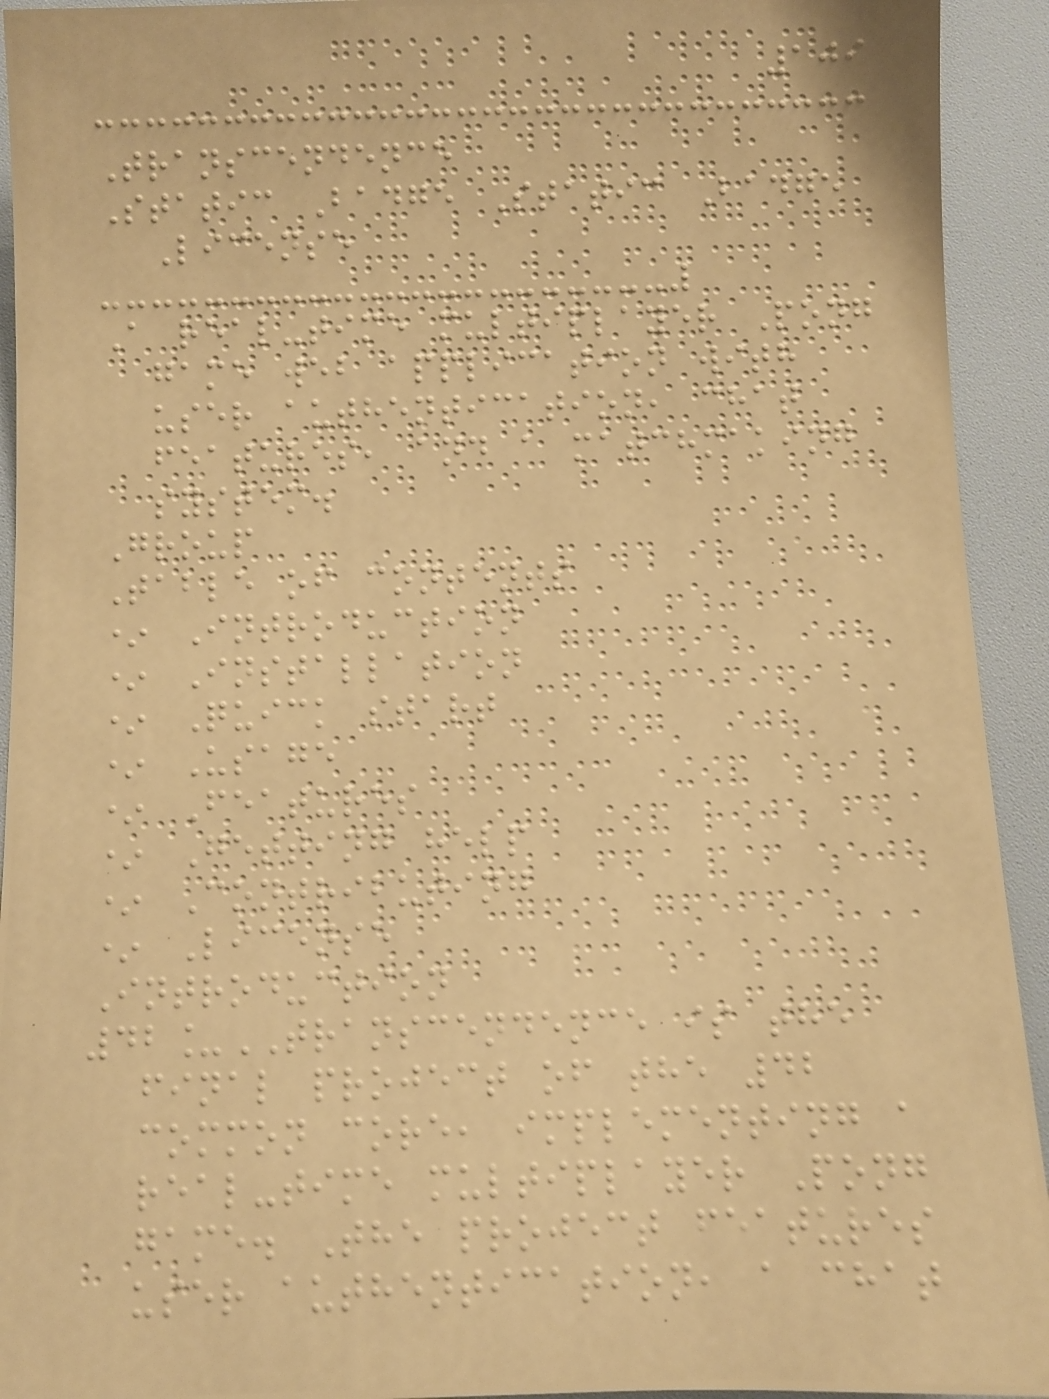109
Transcendence
Static Badge Static Badge
License
A real-time multiplayer Pong
game web application with
user authentication, chat
features, and a matchmaking
system.
Group
Table of contents
* Introduction
* Installation
* Quick start
* Usage
* Features
* Getting help
* Contributing
* License
Introduction
42_TRANSCENDENCE is the
final project of the 42
common core, implementing a
real-time multiplayer Pong
game. The project features
user authentication, a chat
